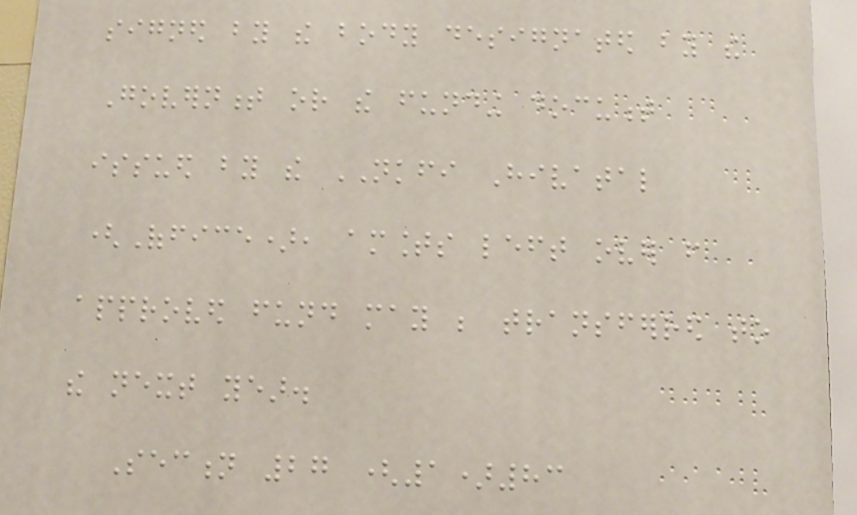signed by the body designated by the
Government or the funding document
issued by the NKFI Hivatal
(Office), amounts left over from
approved fund may be transferred to
the next year.
Section 27 (1)83
